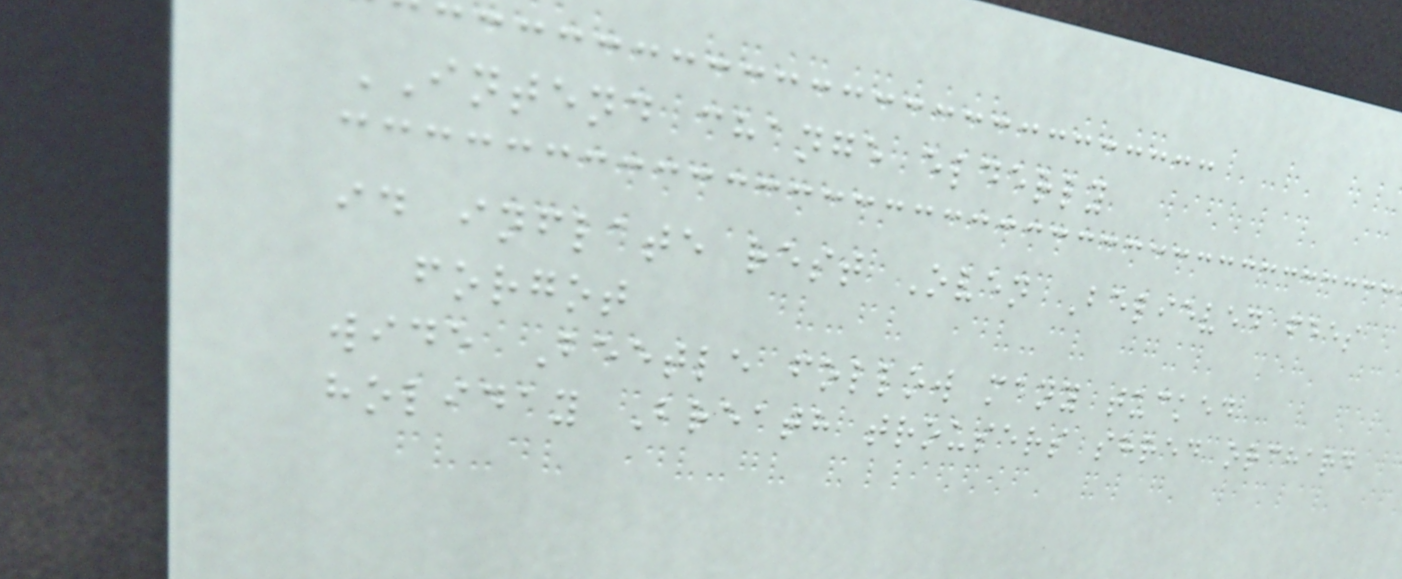INTEND change elderly
id inflate rest Oven Believed fees
forgot
wide Beetle follow many tucked
holiday Breath trousers shred orchard
